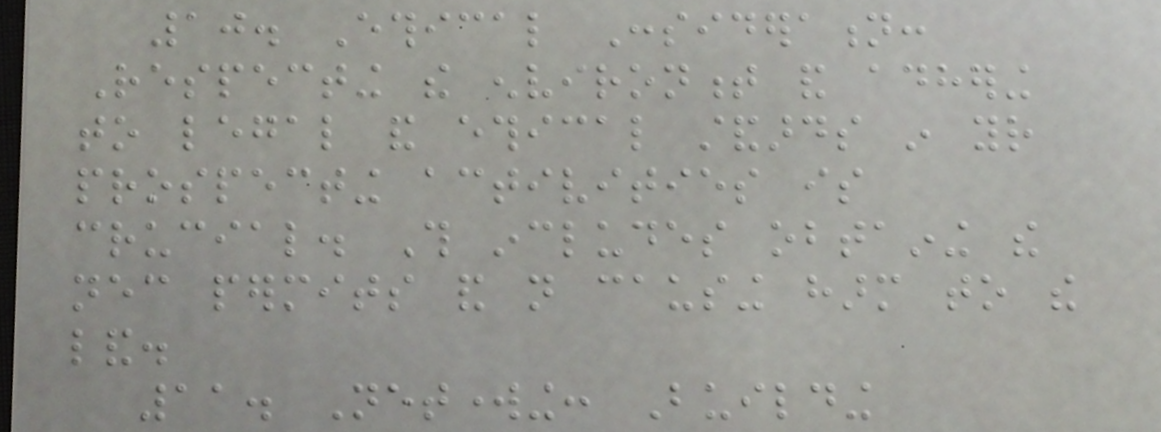10. Ethical Consideration:
Respecting the environment and adhering
to legal and ethical standards in your
prospecting activities is
crucial. This includes obtaining the
necessary permits and not causing harm to the
land.
11. Networking: Building
